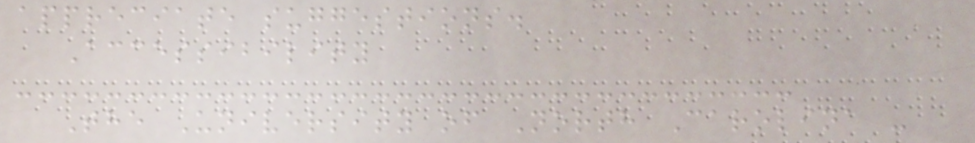appreciate suggestions.
Accessibility
The University of North Carolina -
